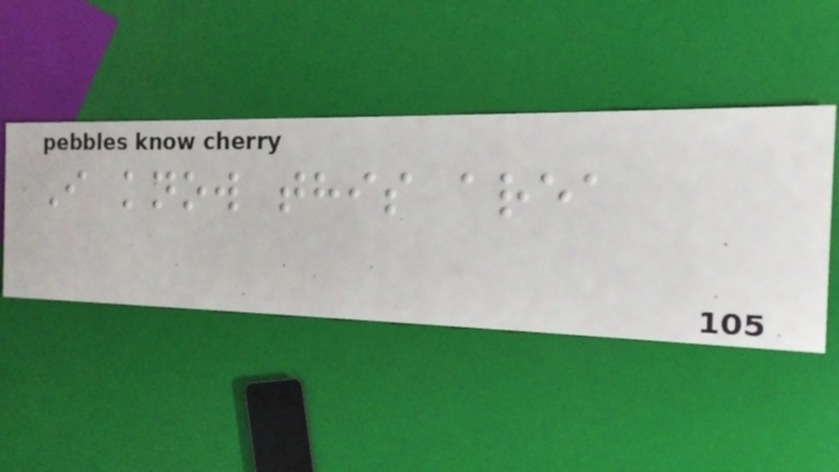I know this area
